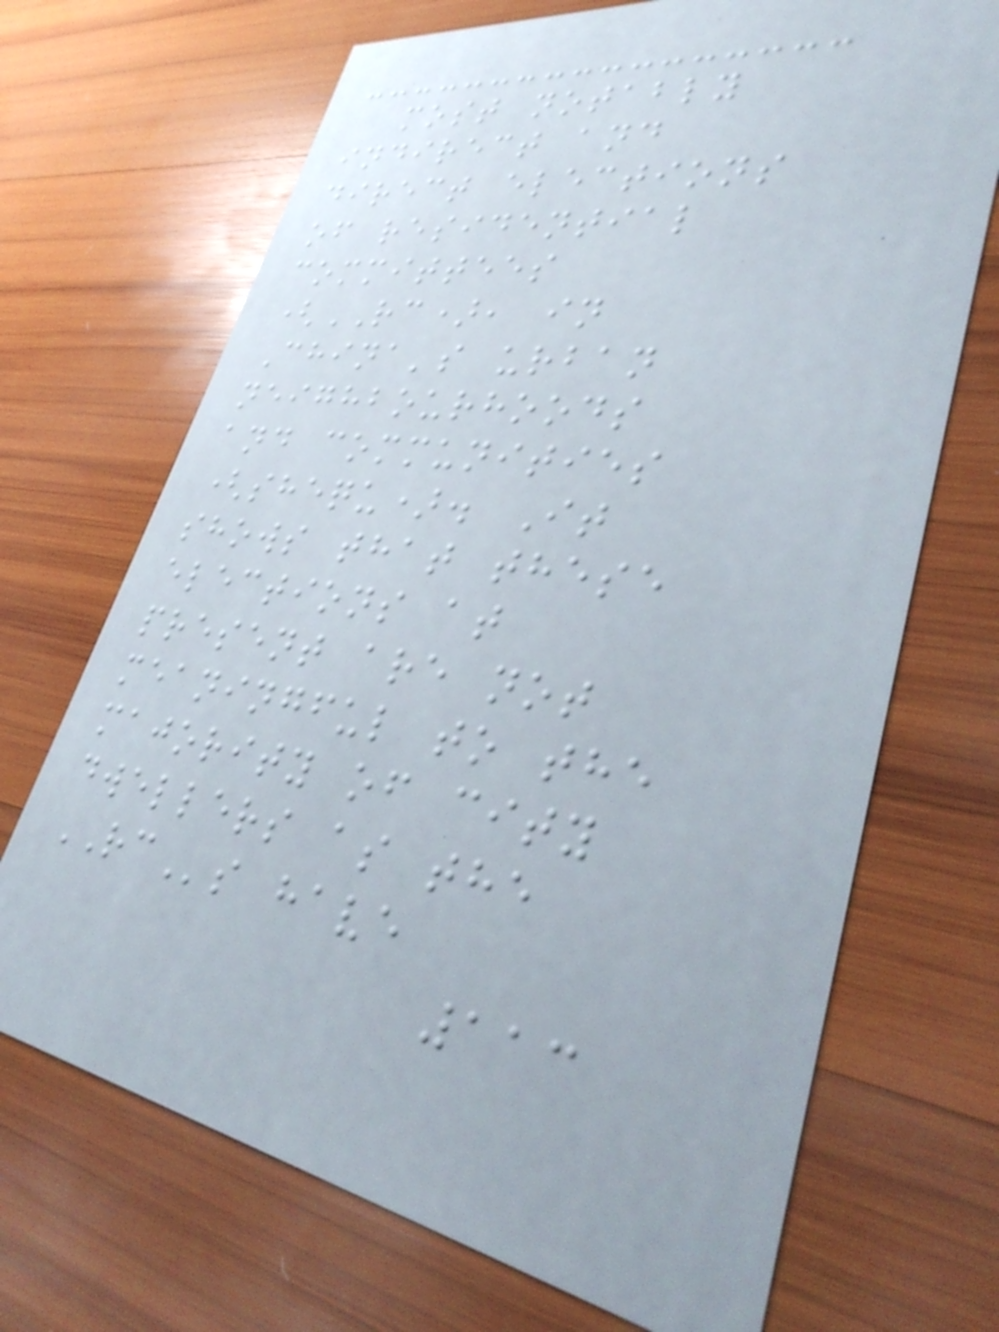most notably
indirect and
direct elections
of residential
committees
(RC), in
China's urban
neighbourhoods
and communities
(shequ). It
shows that these
elections at
present are not
meaningful to the
majority of city
dwellers as the
RCs have
113
